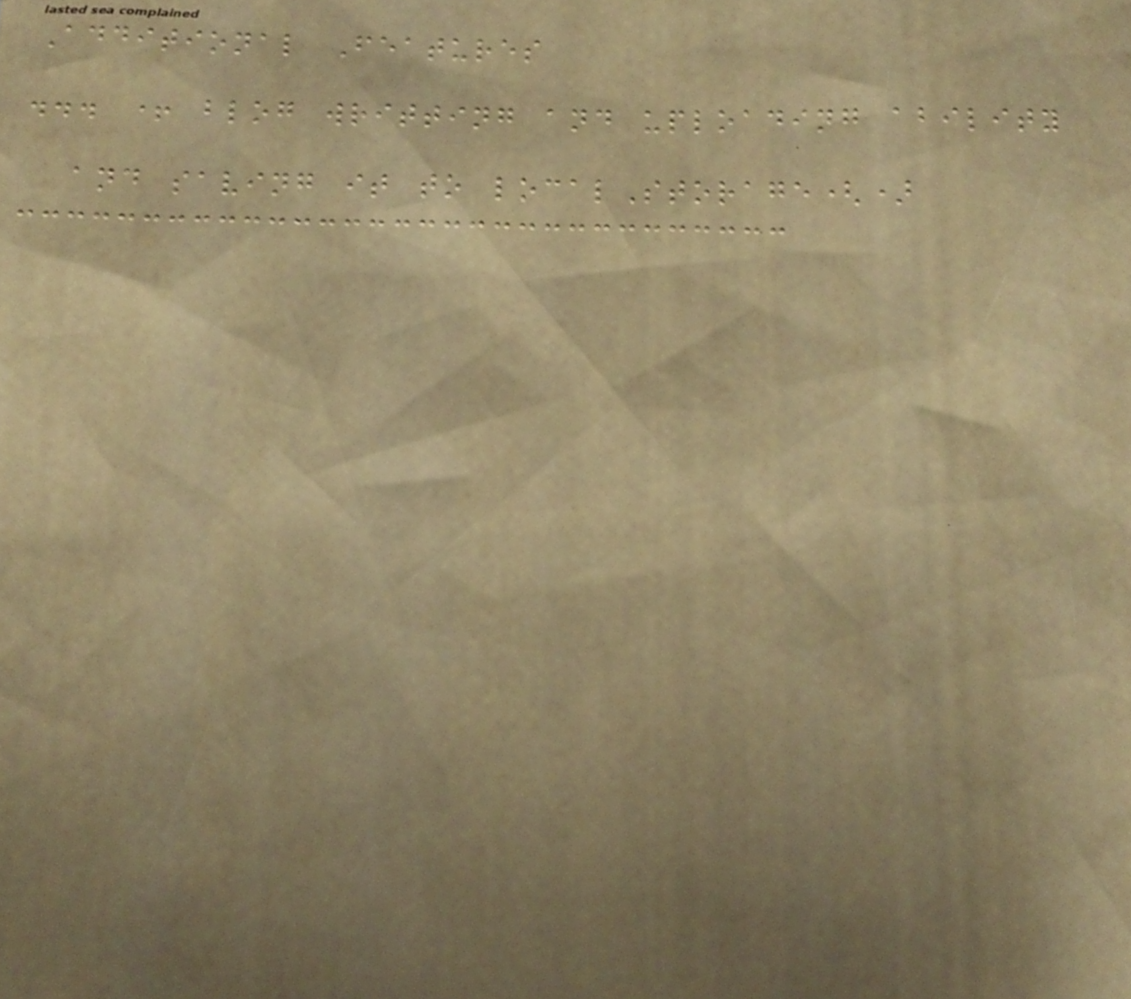Additional Features
... + blog writting and uploading ability
and saving it to localStorage()
